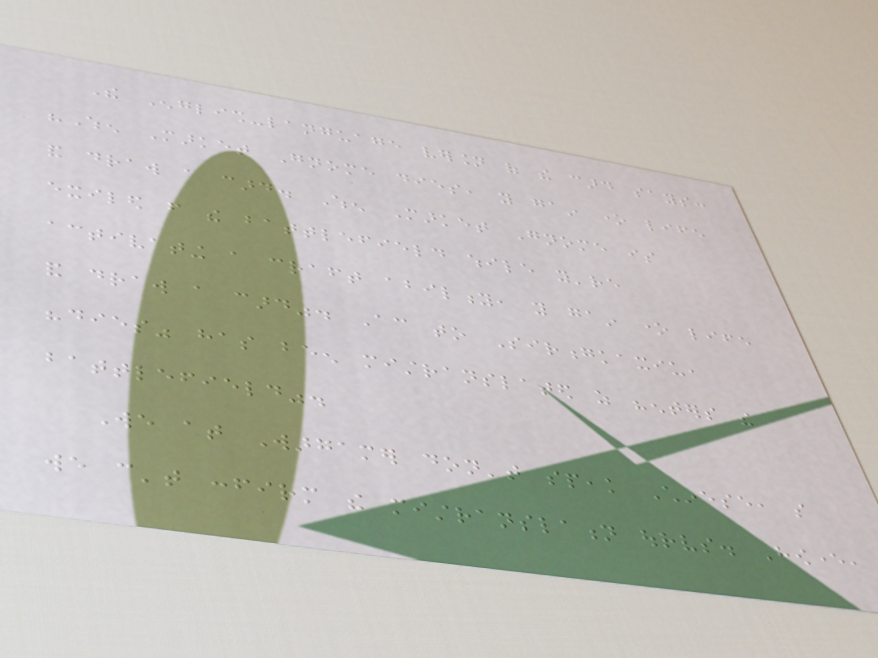The English-language version of the card says:
"When Market Gnome dies, you gain one life
and draw a card. When Market Gnome is
exiled from the battlefield while you're
activating a craft ability, you gain one life
and draw a card". According to Sirongkaxiu,
"dies" has been mistranslated as "enters the
battlefield".
We at Wargamer don't speak Chinese, so
we can't confirm the mistranslation ourselves. However,
